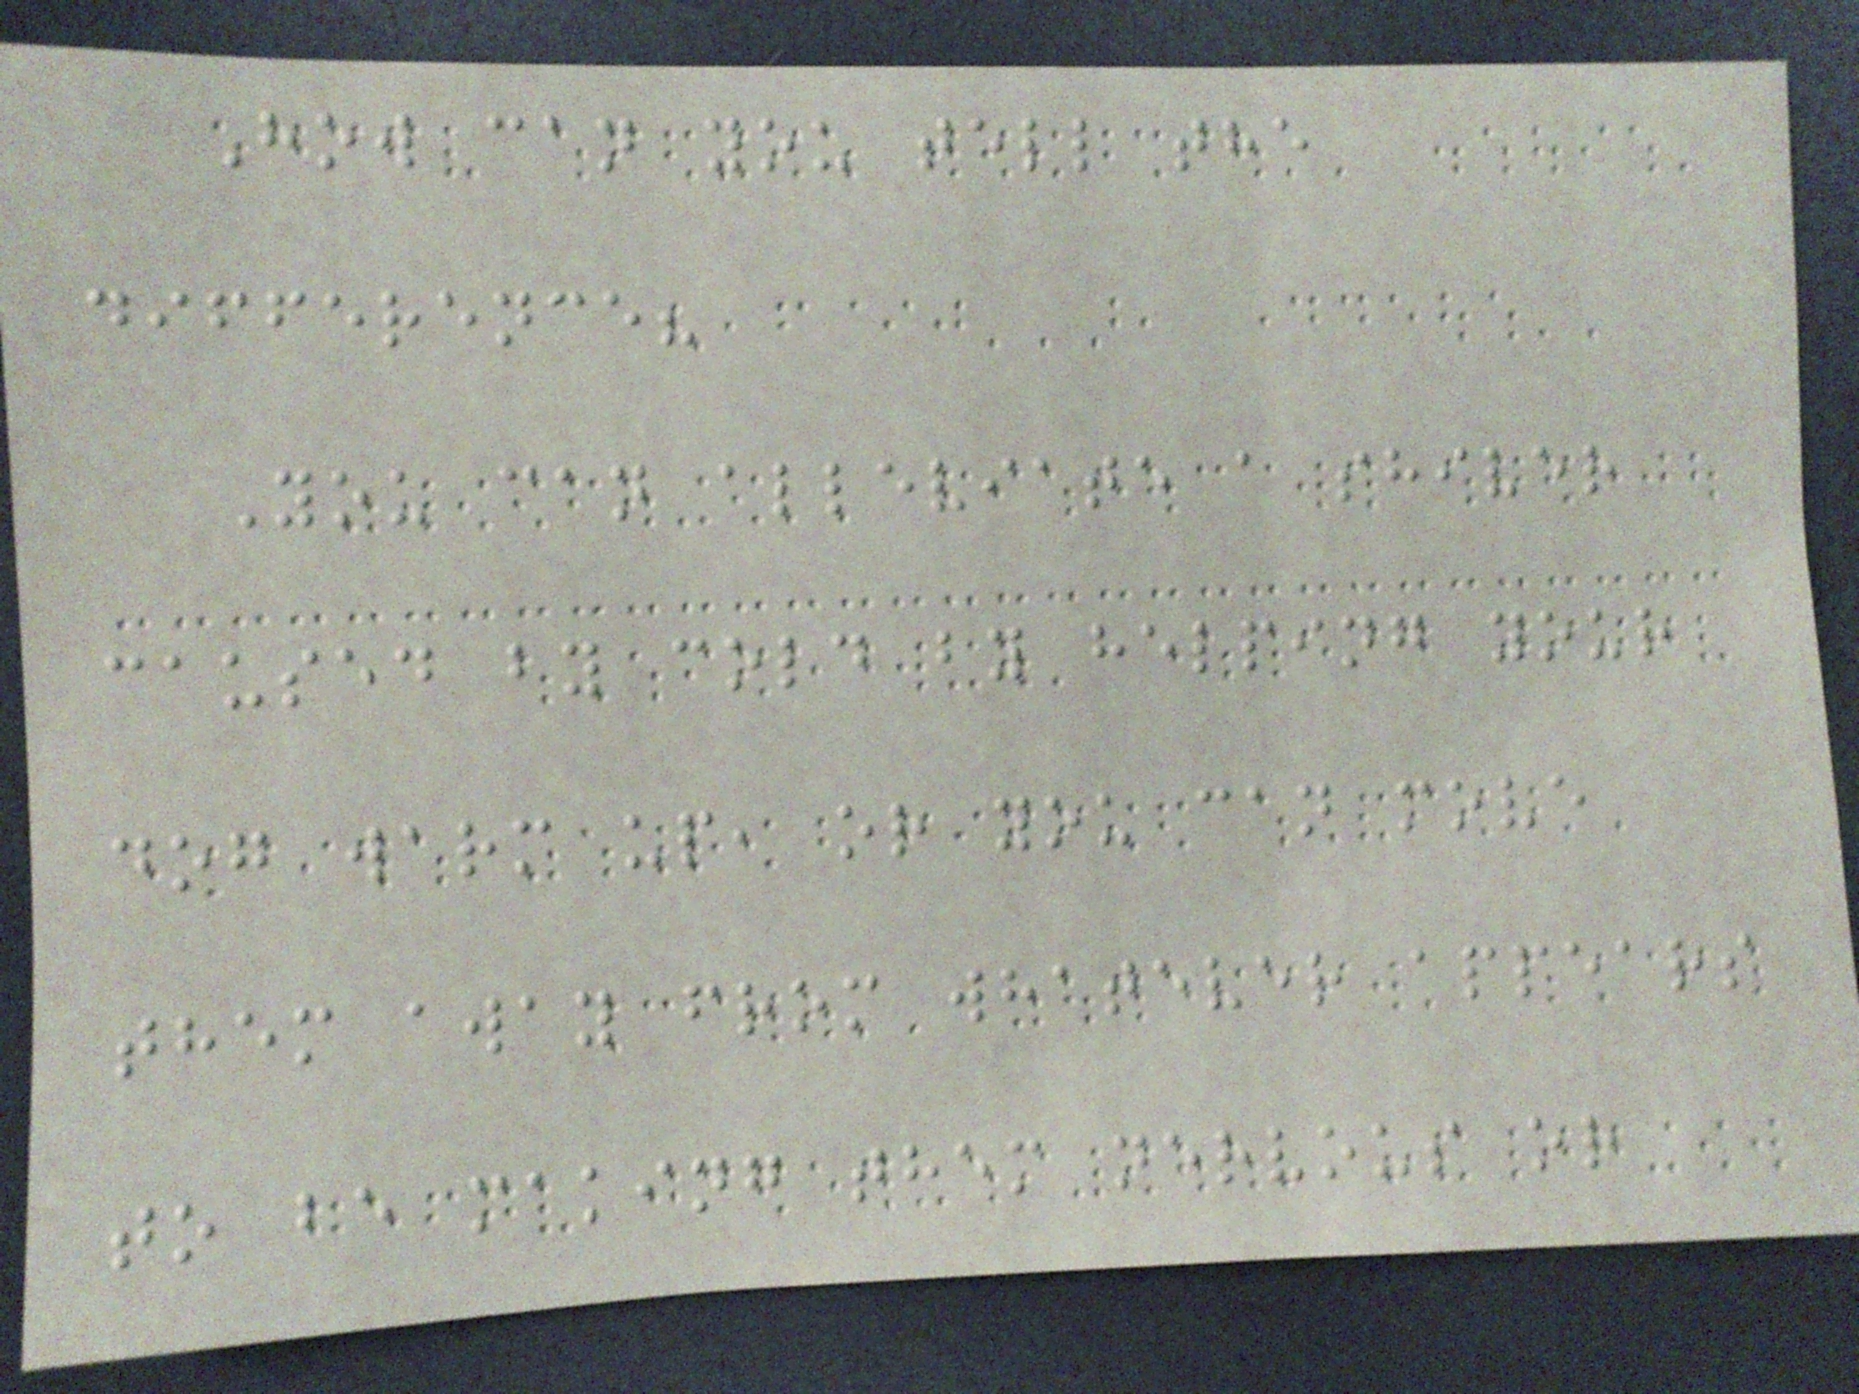How can you tell the
difference?
You can alleviate a shiver
caused by cold by helping your
dog warm up, or you can move
them away from whatever appears
to be making them nervous or
